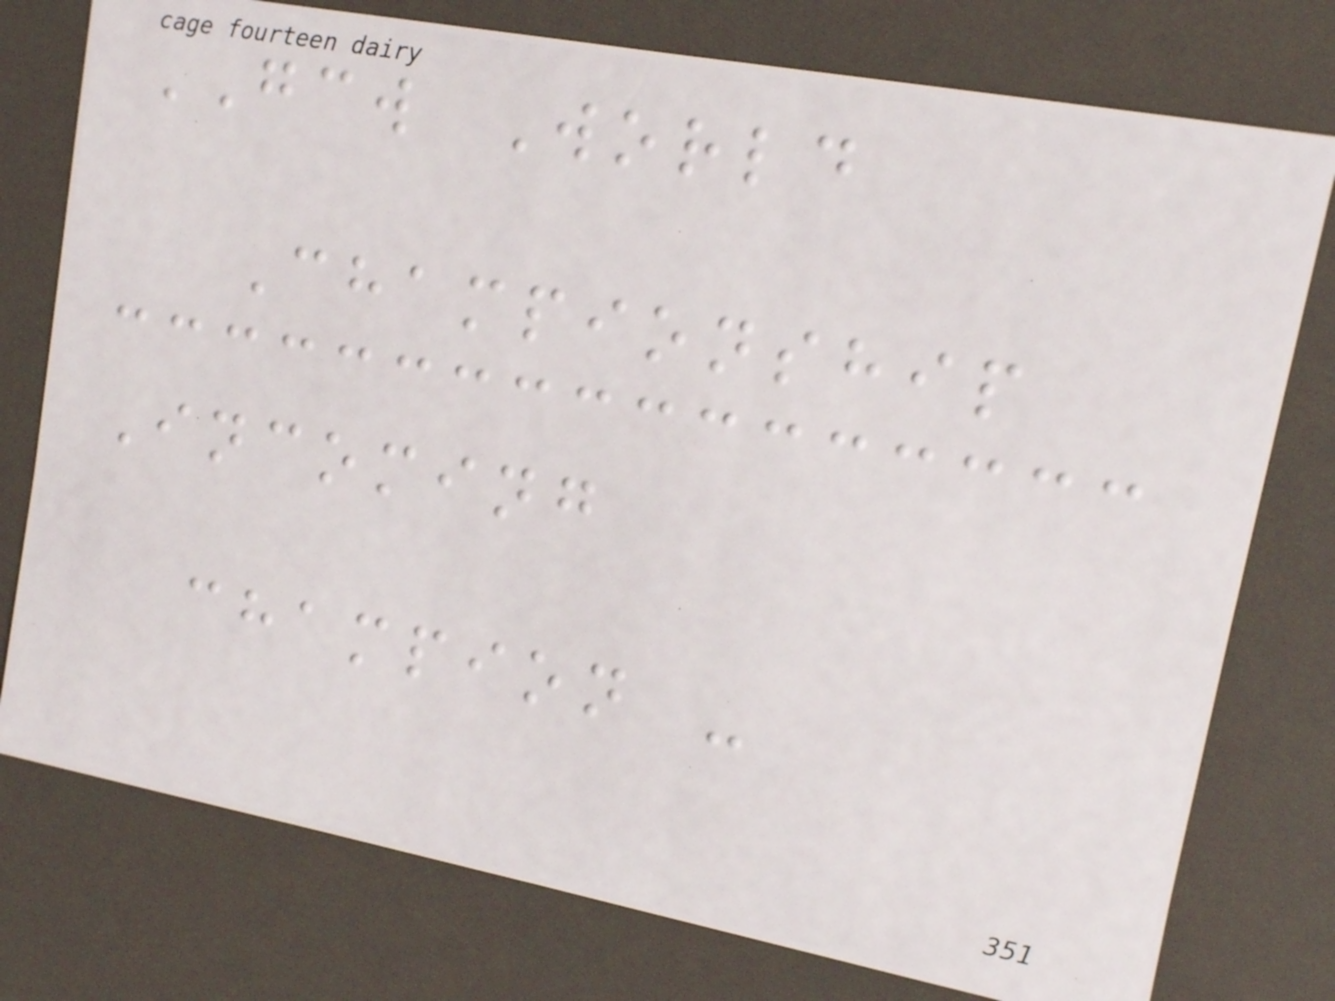GCW World
Championship
Incoming
champion -
